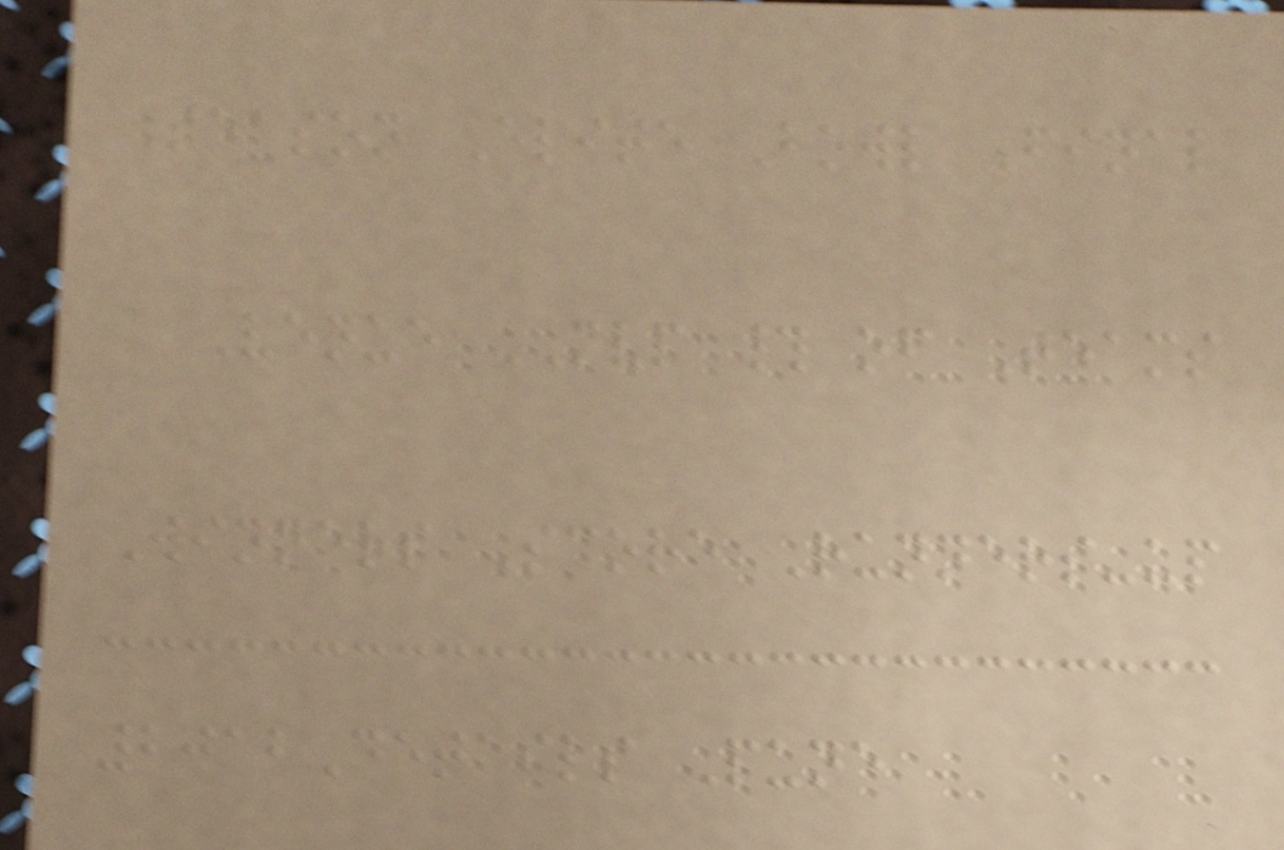Season Elite Bowl Final
Venue MVP # of Teams
Winners Score Runners-up
2012Details Pune
